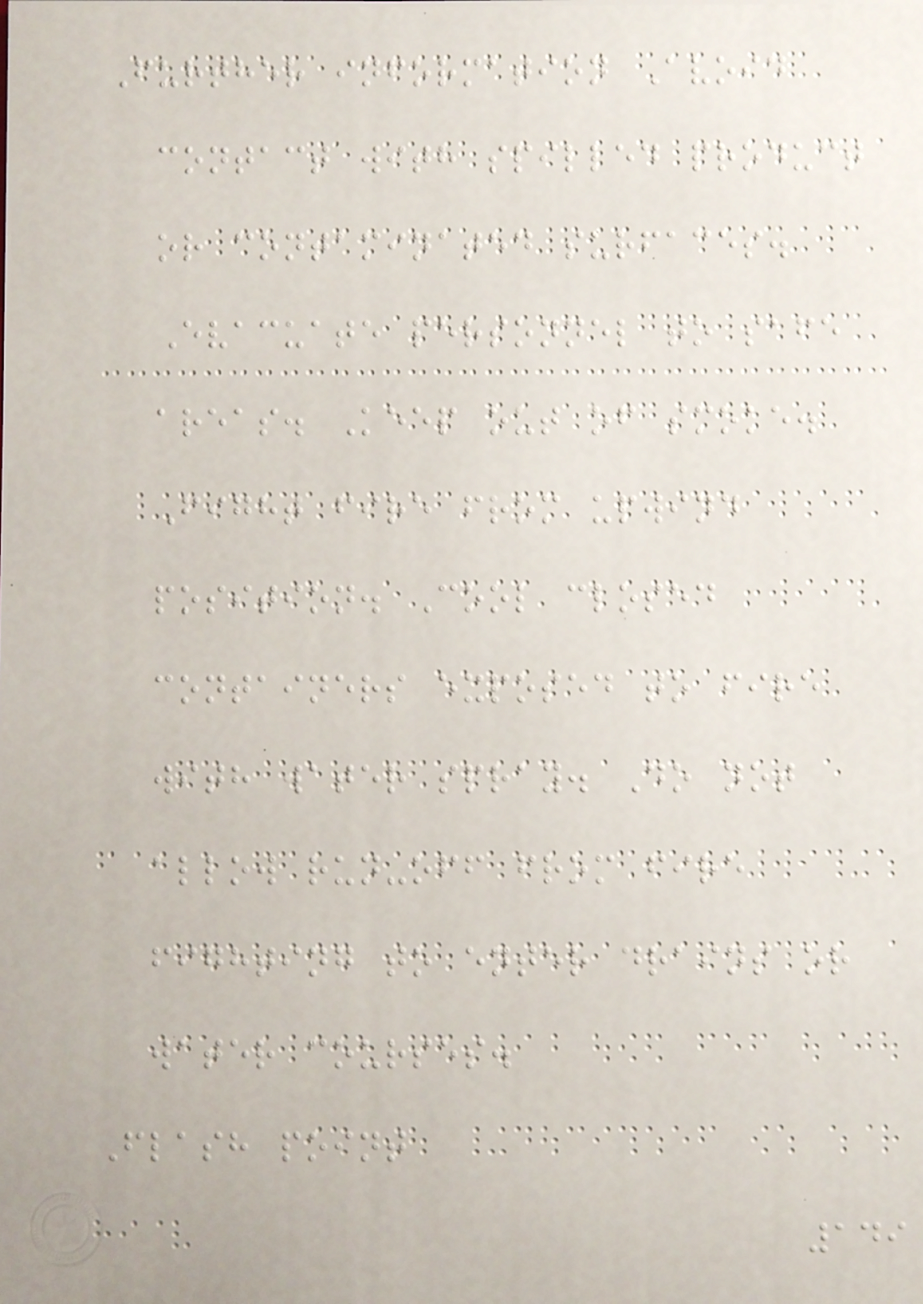Further information Avoid
contact with spilled product
or contaminated surfaces.
Evacuate personnel to safe
areas. Keep out of smoke.
Fight fire from upwind
position. Cool closed
containers exposed to fire
with water spray. Do not
allow run-off from fire
fighting to enter drains or
water courses.
Flash point
149
